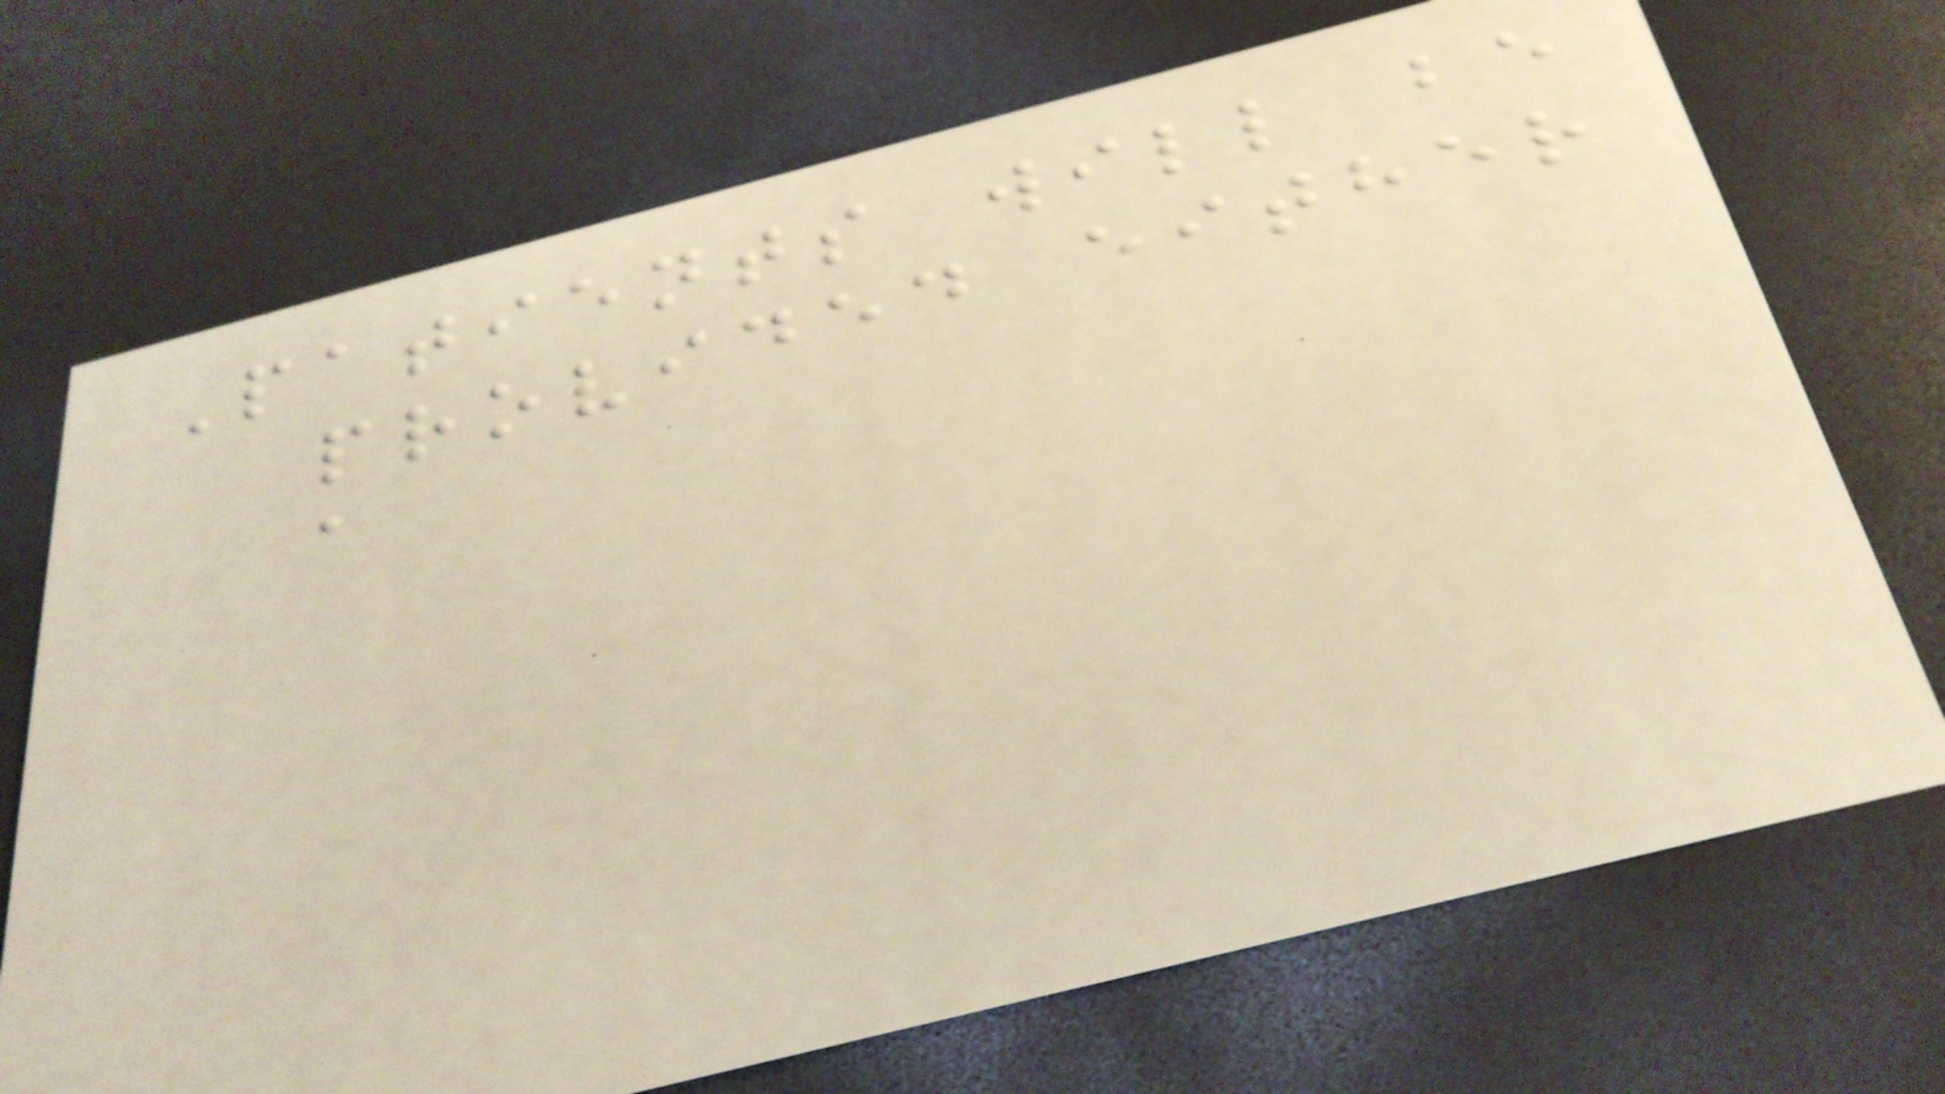Patients will be
provided either
a
